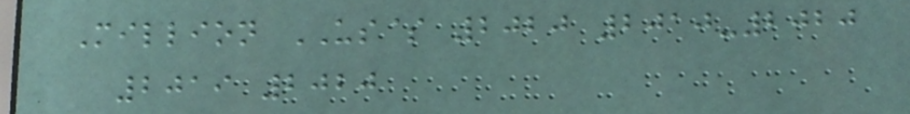Million US$ 2020 2010-2020
2019 2020
